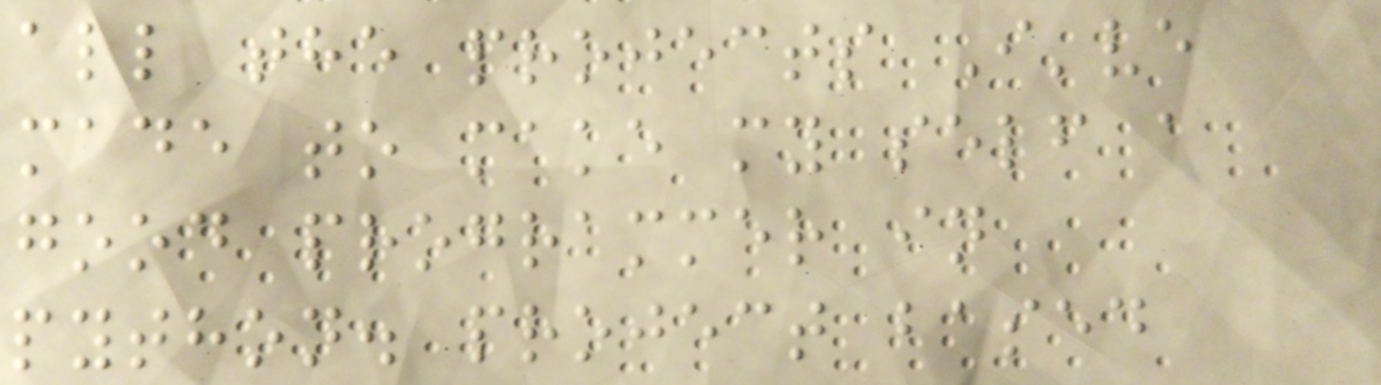all the projects I've
made to make my self a
good programmer in
python. project based
